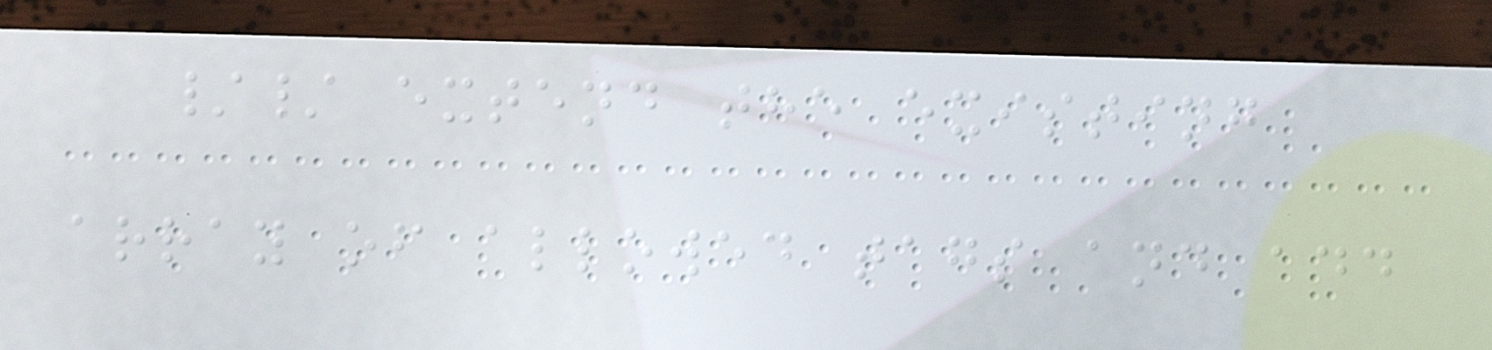// extend the existing
array of allowed tags and add
